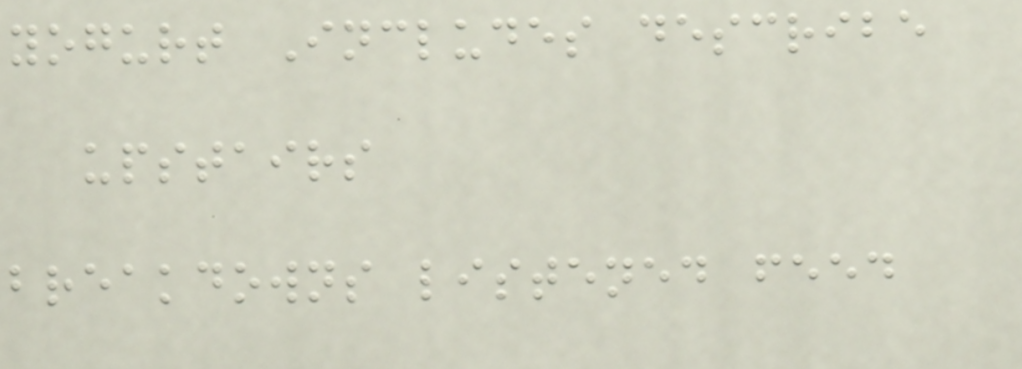yogurt Includes describe
upstairs
breakdowns listened feed
